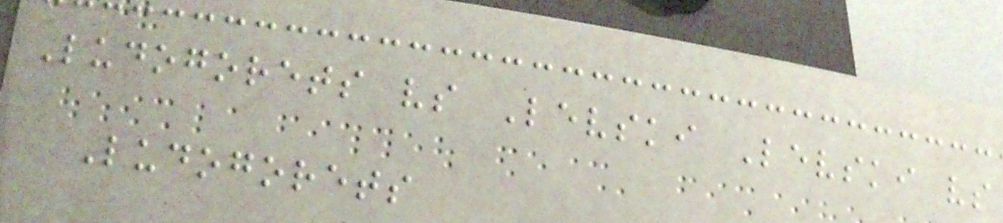Ludogorets vs Levski Levski vs
Ludogorets
